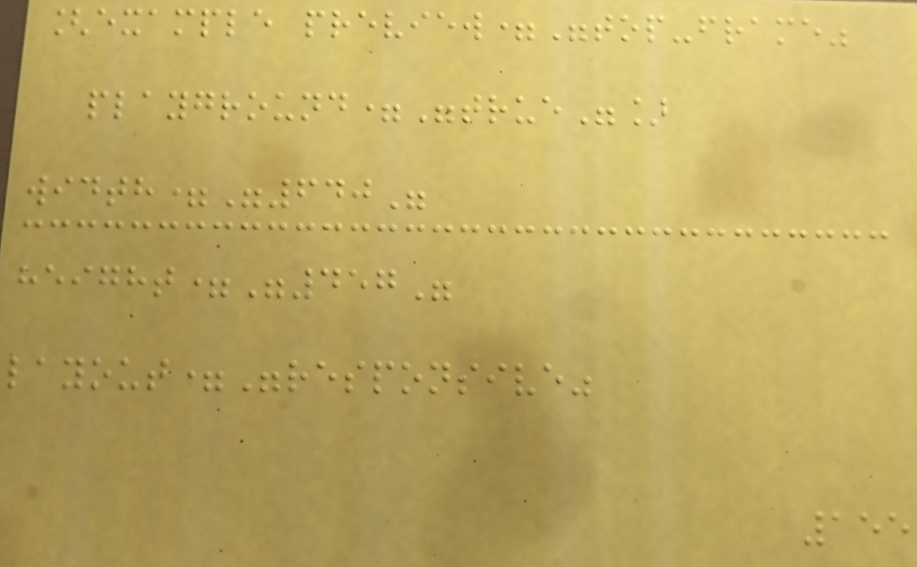[example preview="top-frame"
playground="true"]
width="640"
height="457"
layout="responsive"
155
